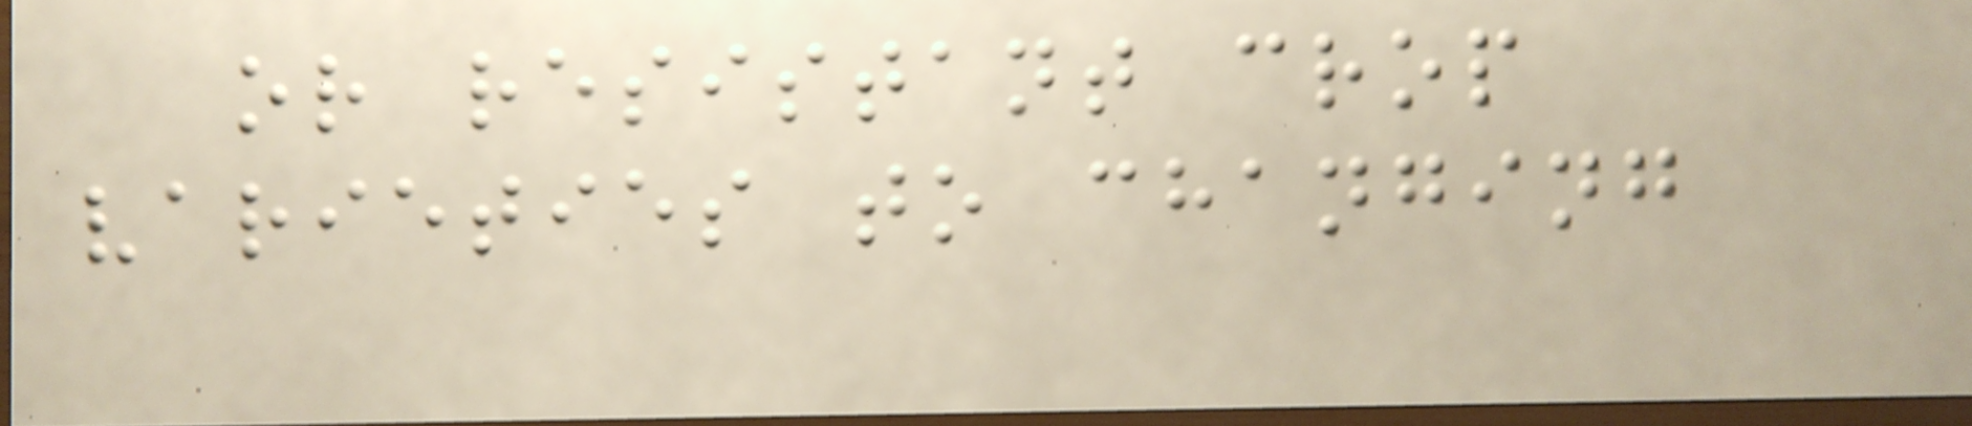or resistant crop
varieties to changing
